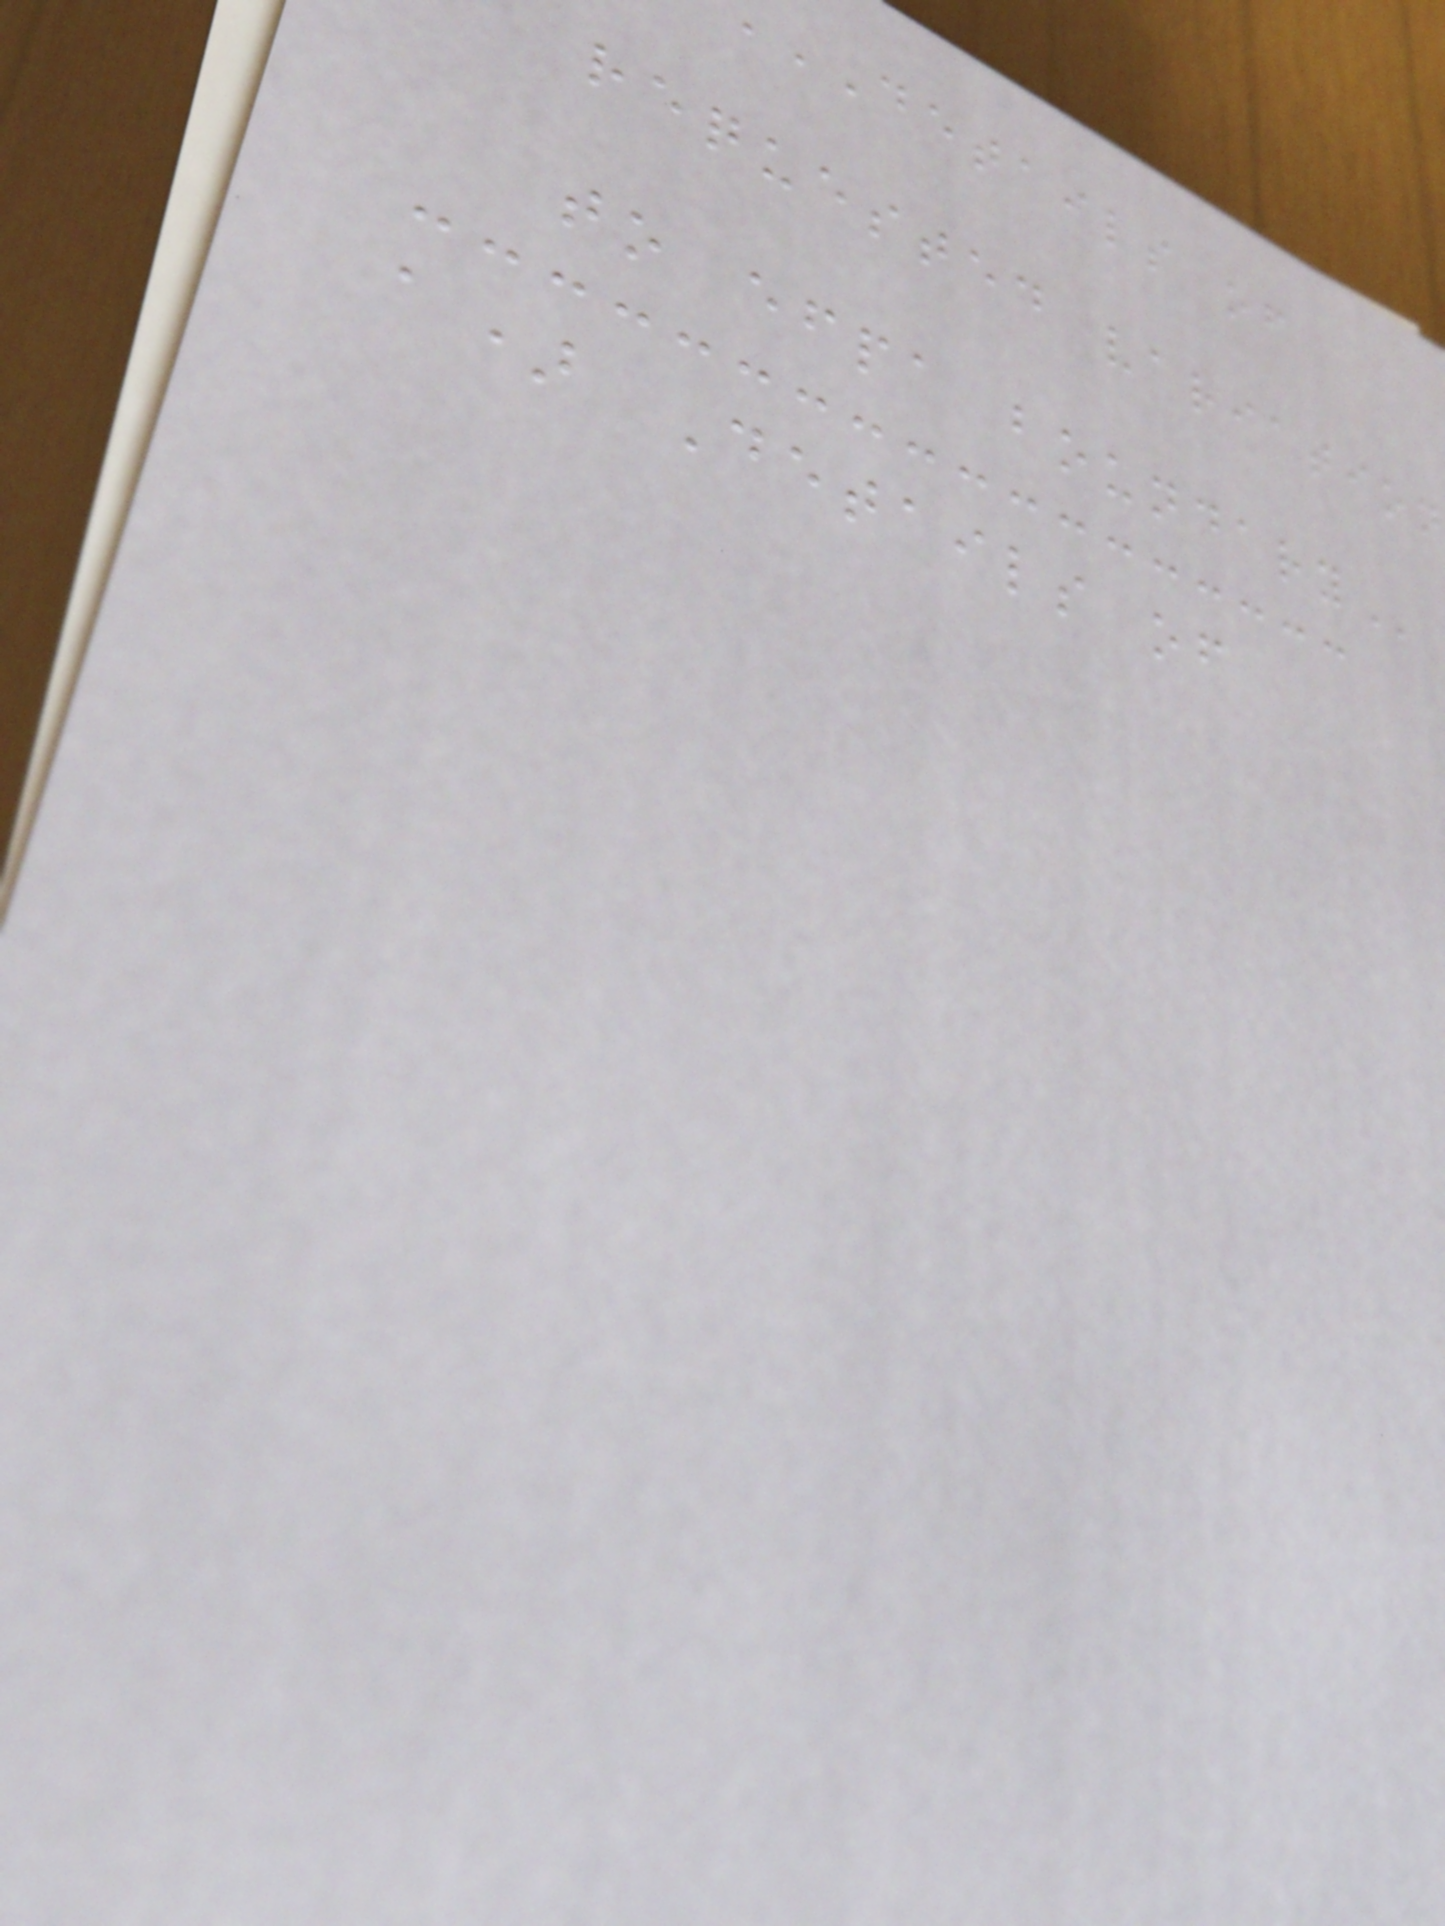DETAILS of
requested variation
to efpa
a) Details of
